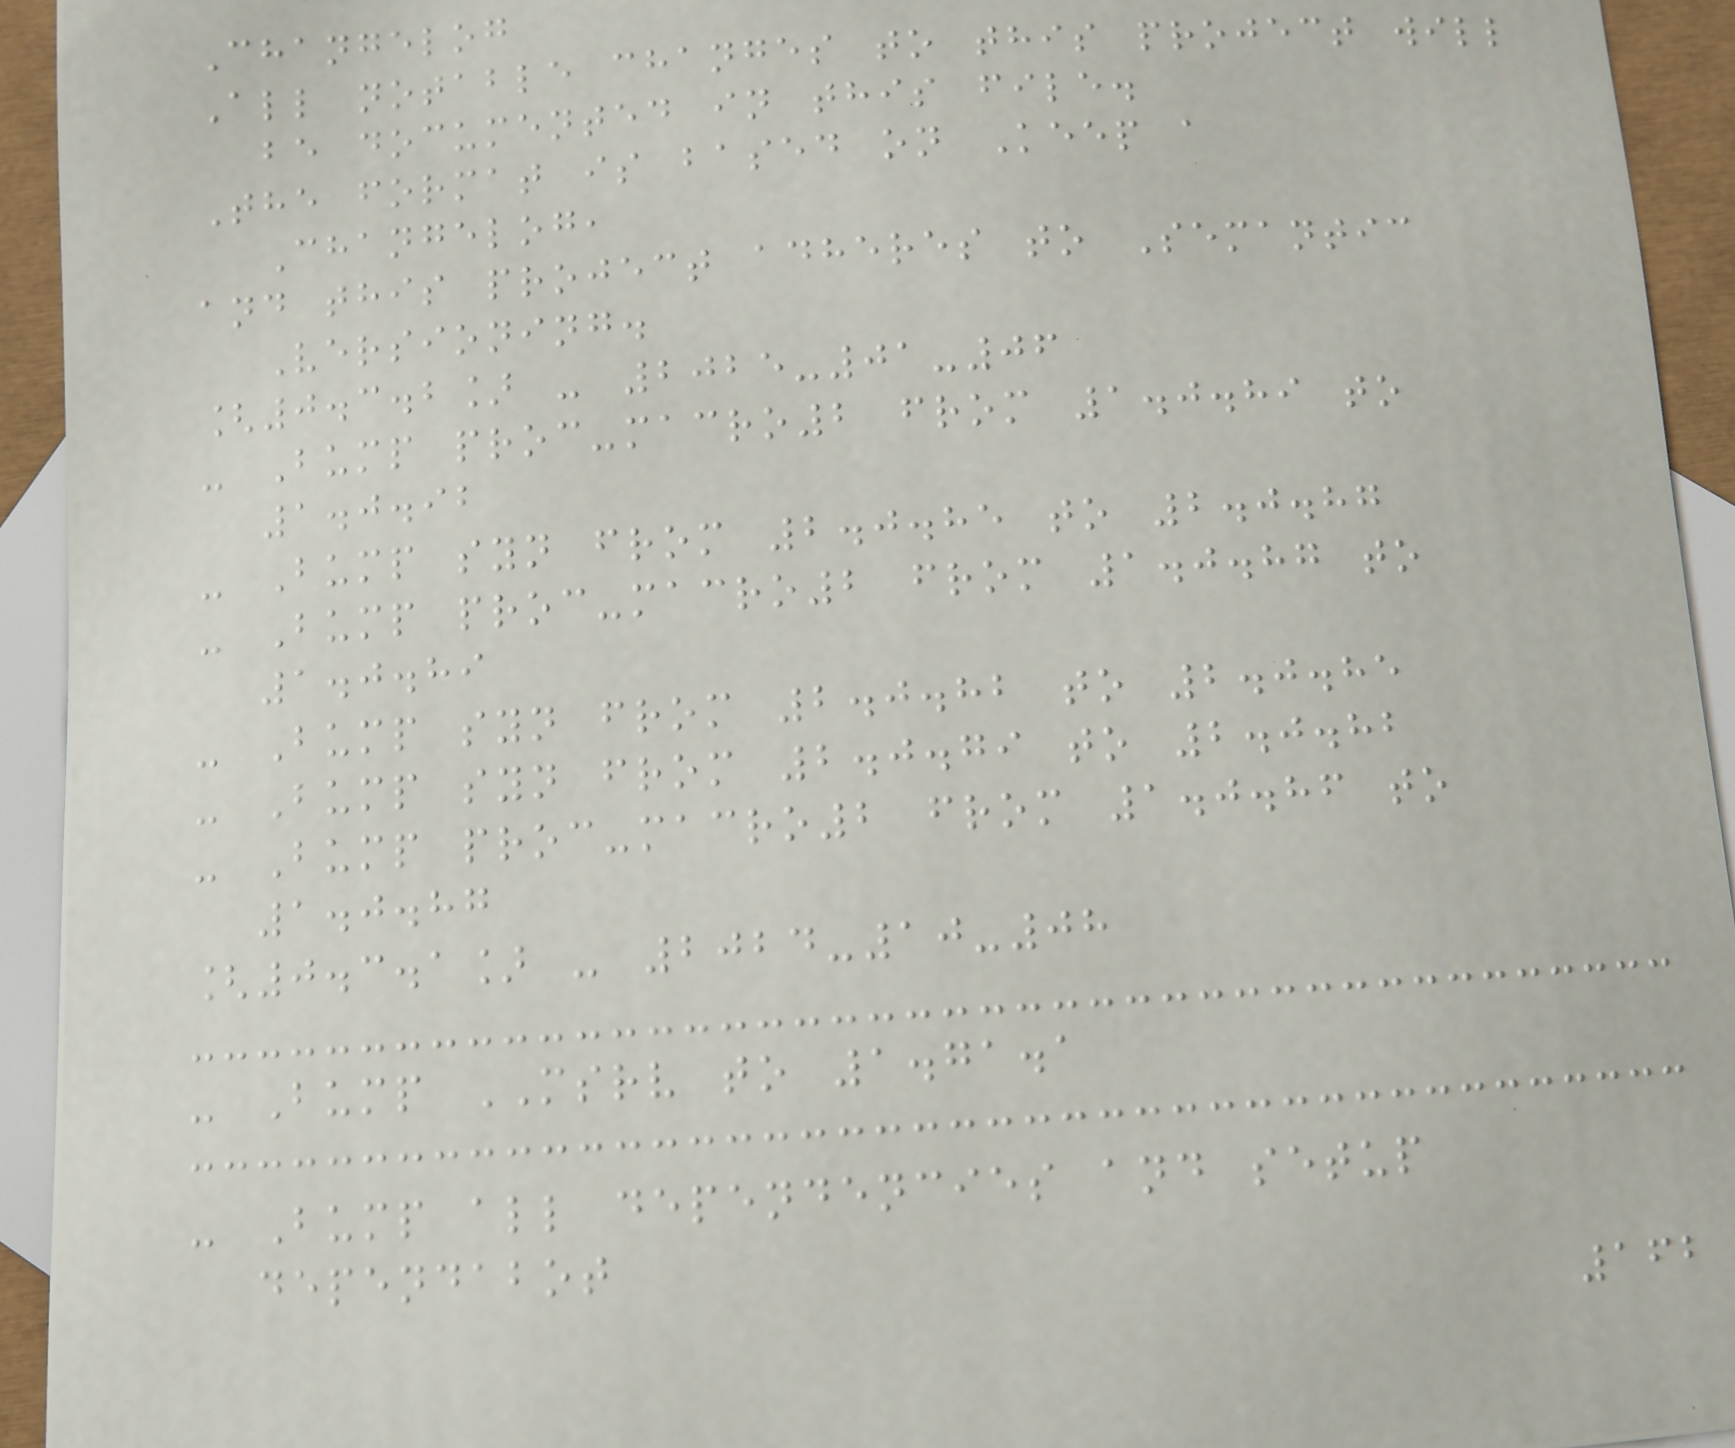Changelog
All notable changes to this project will
be documented in this file.
The format is based on Keep a
Changelog,
and this project adheres to Semantic
Versioning.
[0.3.2] - 2025-01-06
- Bump proc-macro2 from 1.0.89 to
1.0.92
- Bump syn from 2.0.85 to 2.0.87
- Bump proc-macro2 from 1.0.87 to
1.0.89
- Bump syn from 2.0.82 to 2.0.85
- Bump syn from 2.0.79 to 2.0.82
- Bump proc-macro2 from 1.0.86 to
1.0.87
[0.3.1] - 2024-10-08
- Bump MSRV to 1.71.1
- Bump all dependencies and setup
dependabot
162
